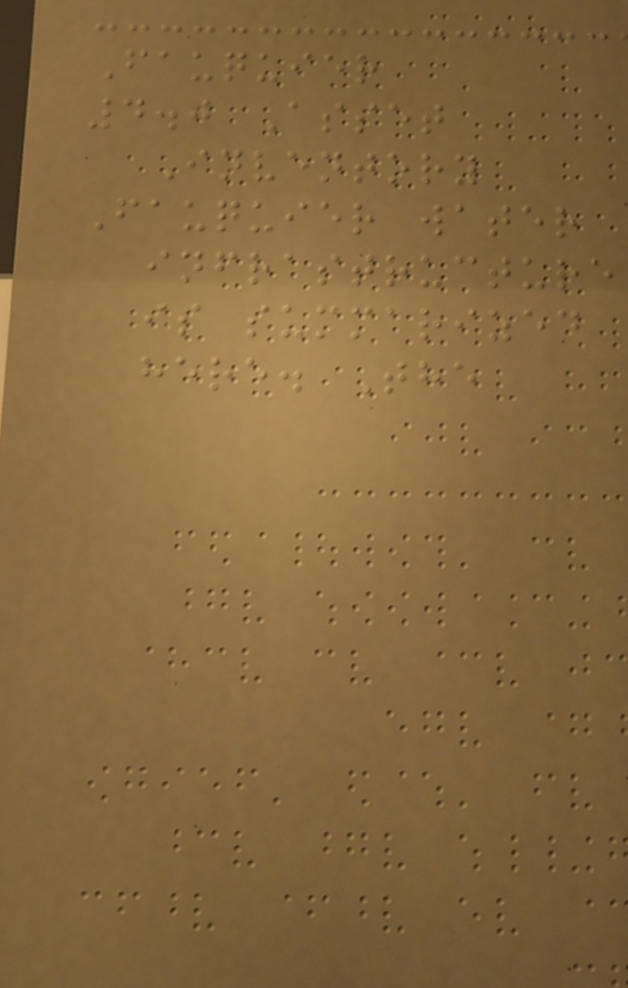Fauquier
4.0 Asset
Inventory
Fauquier water
infrastructure
is summarized
here. The
